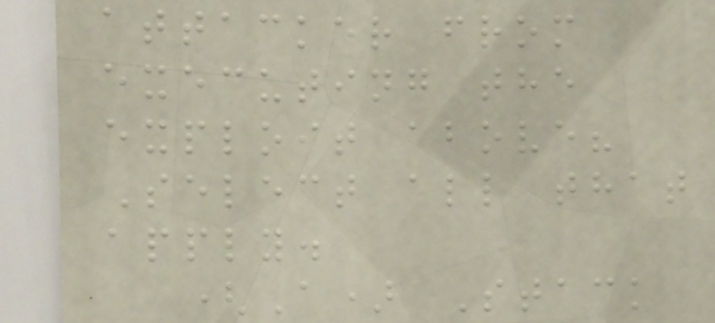attacker from
executing the
exploit above?
Select all that
apply.
(A) Stack
